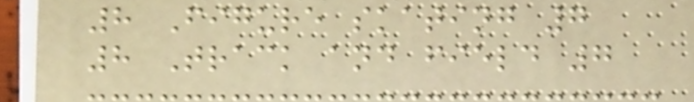8 Figure skating 7
8 Track and field 7
